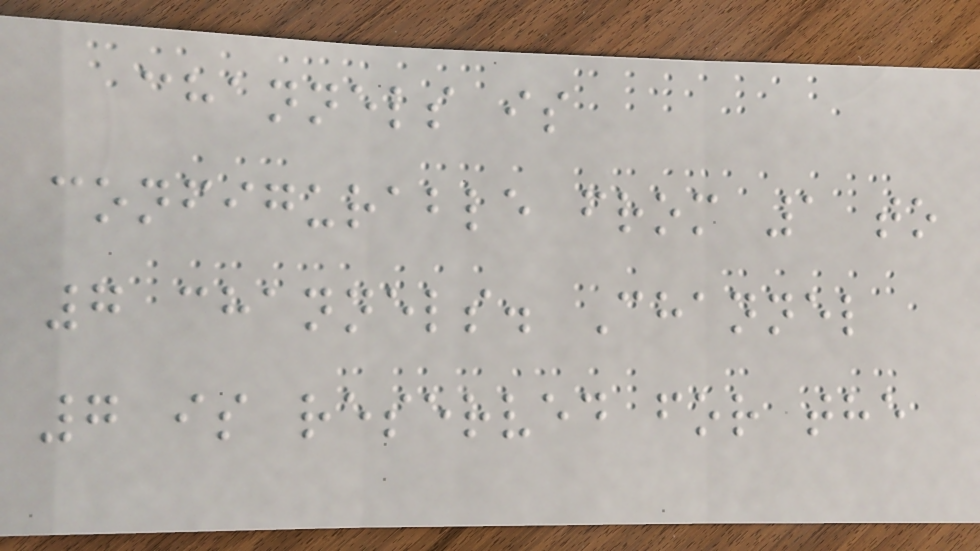channels is
configurable from 1 to
7 channels. Channel
7 is reserved for the
